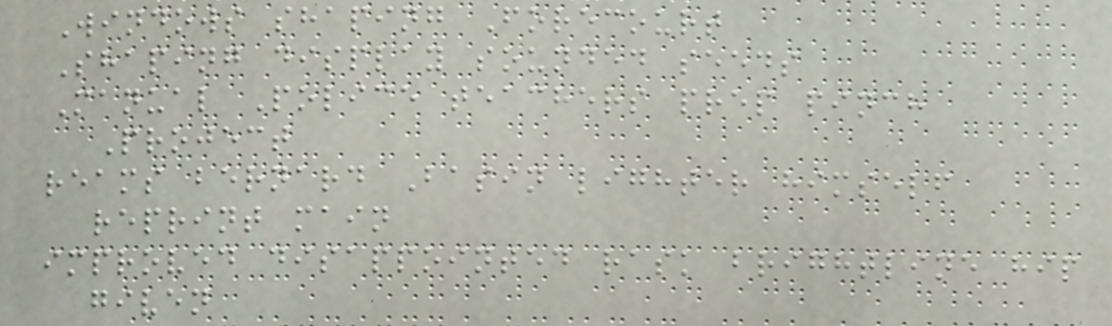Windows shaping Forecourt
Shaping display sounded seeds
Manual Police teachers prep pinch
Project
reams bernard Basin lighter himself
reprint main
improved disappointed rask brightline hip
given
